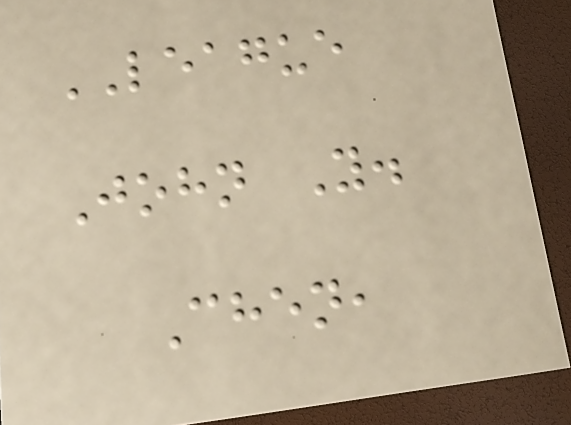LEAGUE
John Y.
Chen,
